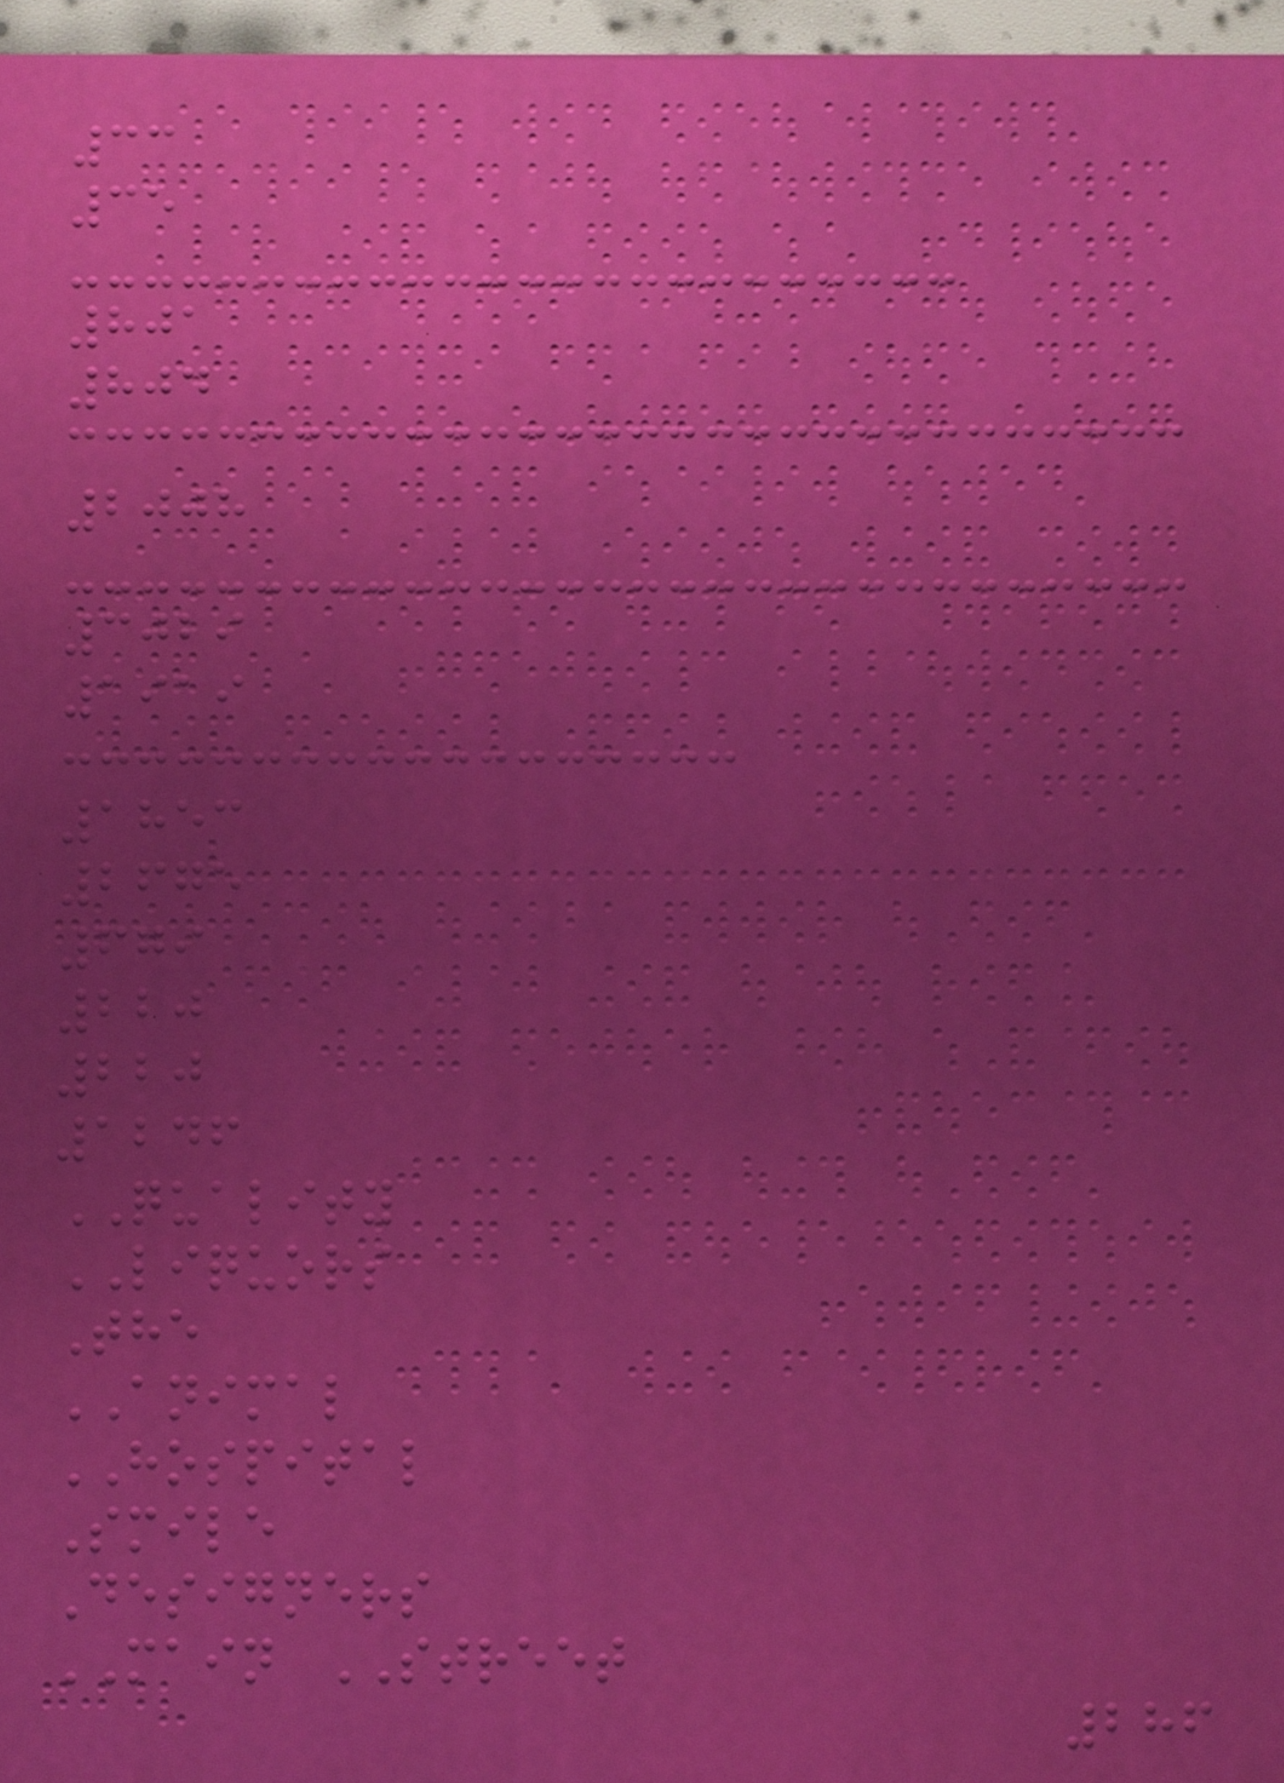33
35
801
804
2008
3029
1919
1853
2675
679
220
220
1246
QUALITY
LIQUORS
The
ANIMAL
HOSPITAL
Smile
Designers
MAIN STREET
286
